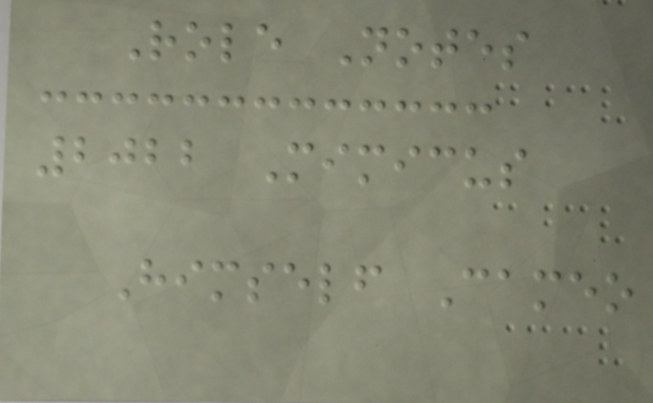Role Notes
2022 Mimicus
Himself Cameo
